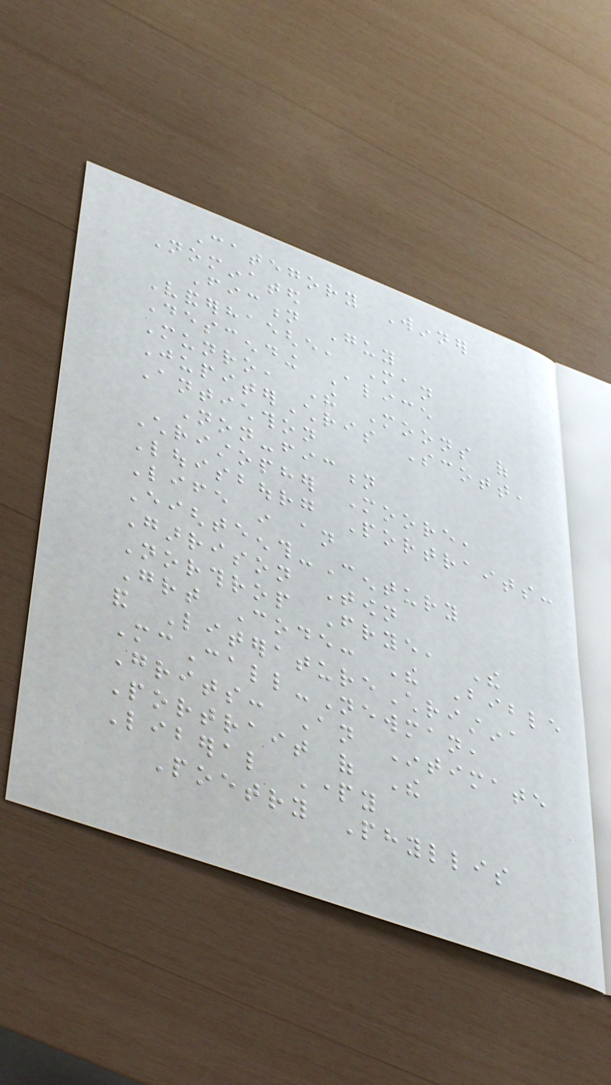Category Winner
Nominated
Fiction Guy
Vanderhaeghe, Man
Descending Alice
Munro, The Moons of
JupiterChris Scott,
Antichthon
Non-fiction
Christopher Moore,
Louisbourg Portraits:
Life in an
Eighteenth-Century
Garrison Town
Northrop Frye, The
Great Code: The Bible
and LiteratureChristina
McCall-Newman,
Grits: An Intimate
Portrait of The
Liberal Party
Poetry Phyllis
